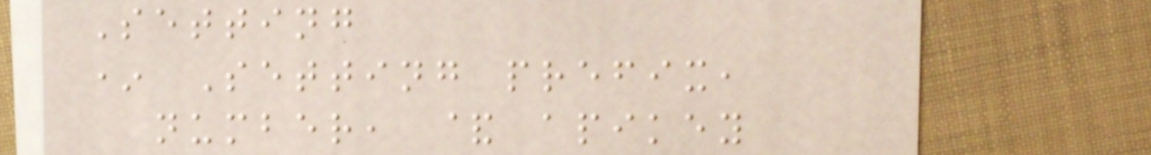Setting
* Setting prefix,
number, & apikey
